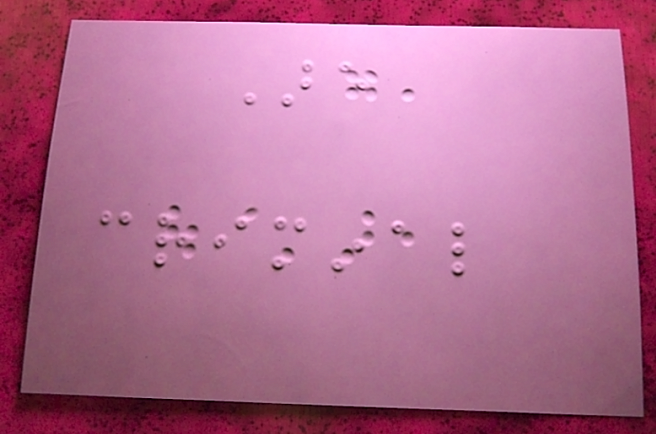Are
criminal
